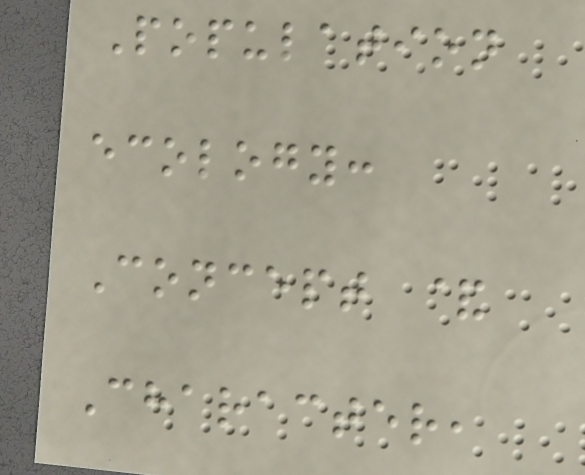Population
ecology:
Concept &
Character,
